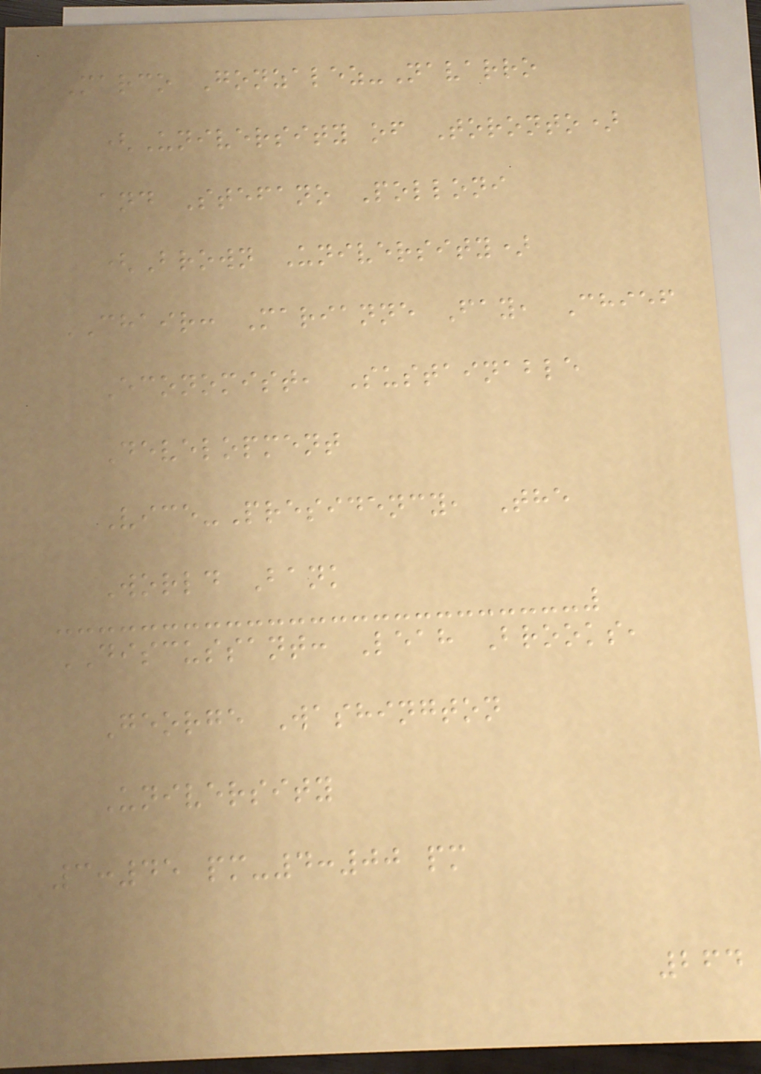Marco Gonzalez-Navarro
(University of Toronto)
and Stefano Polloni
(Brown University)
CHAIR: Marianne Fay, Chief
Economist, Sustainable
Development
Vice-Presidency, The
World Bank
DISCUSSANT: Leah Brooks,
George Washington
University
3:45 pm-4:00 pm
264
